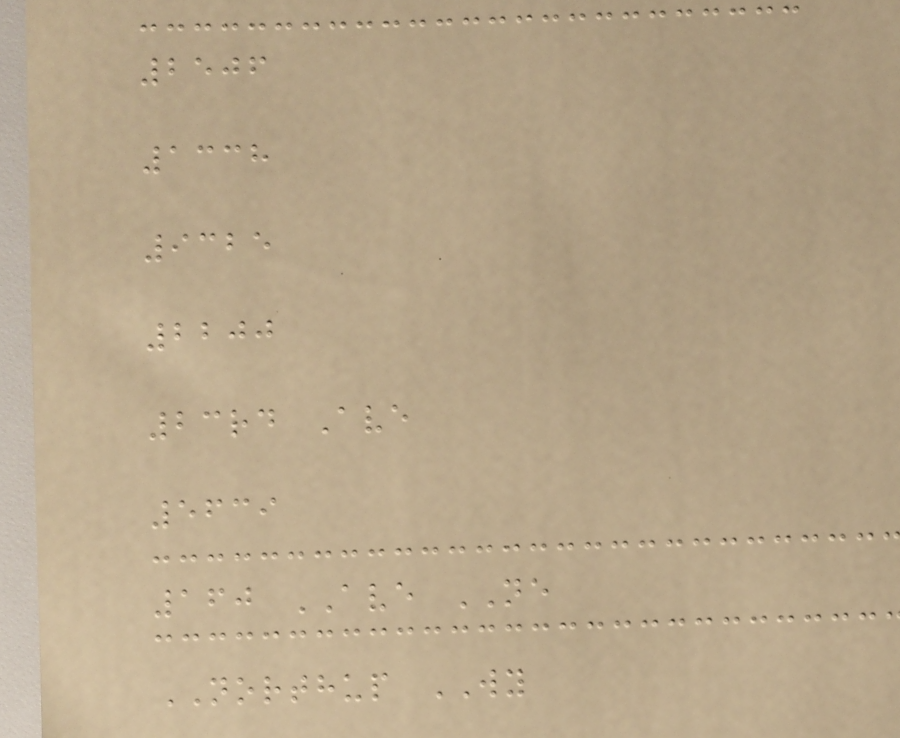2506
1338
9325
2200
23rd Ave
5639
160 AVE NE
NORTHUP WY
